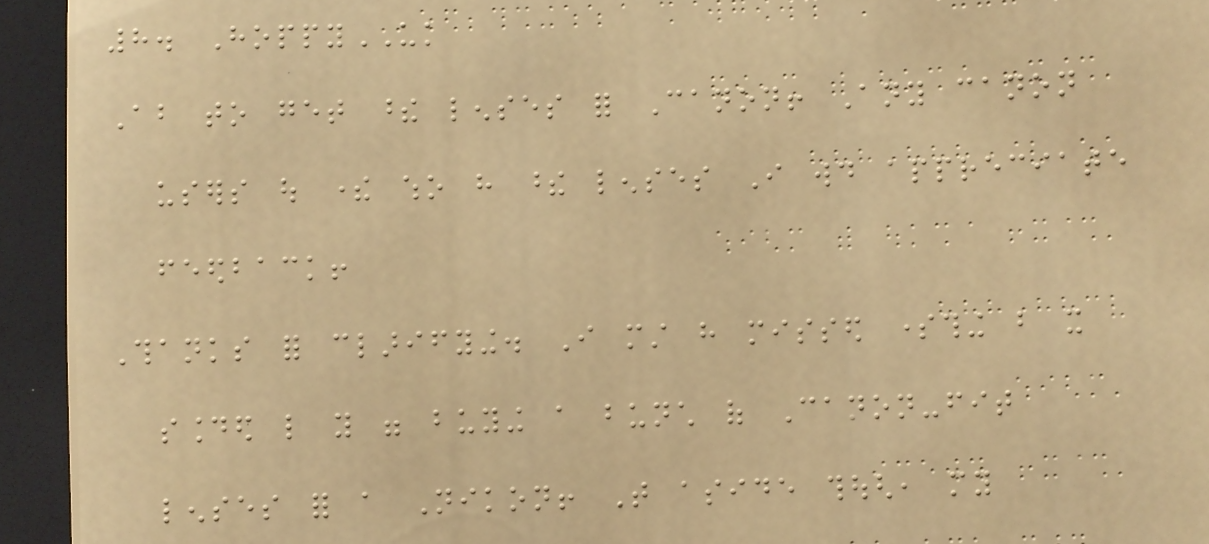8. HoppyUK
About to get these lenses for Canon! Any canon
users out there who have these lenses I would appreciate
feedback!
Thanks for clarifying. I must have missed something but it
sounded like you were buying a bunch of Canon-fit
lenses for a Nikon! That aside though, my
